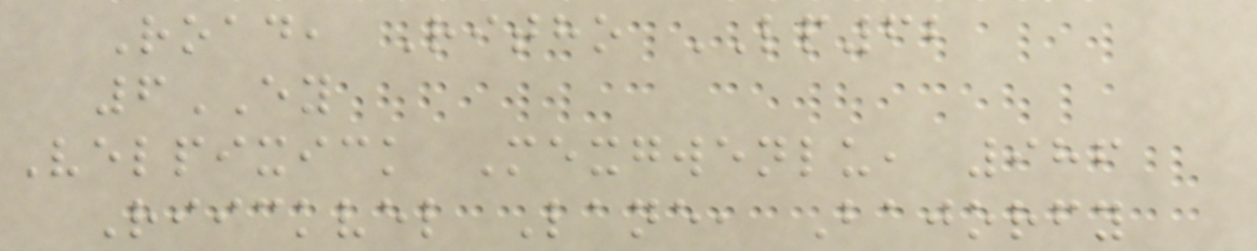Road, Ritho LP62
6EY
Velpixick Mexgwenlu, 986
Riickvel Lane, Bajorfy
